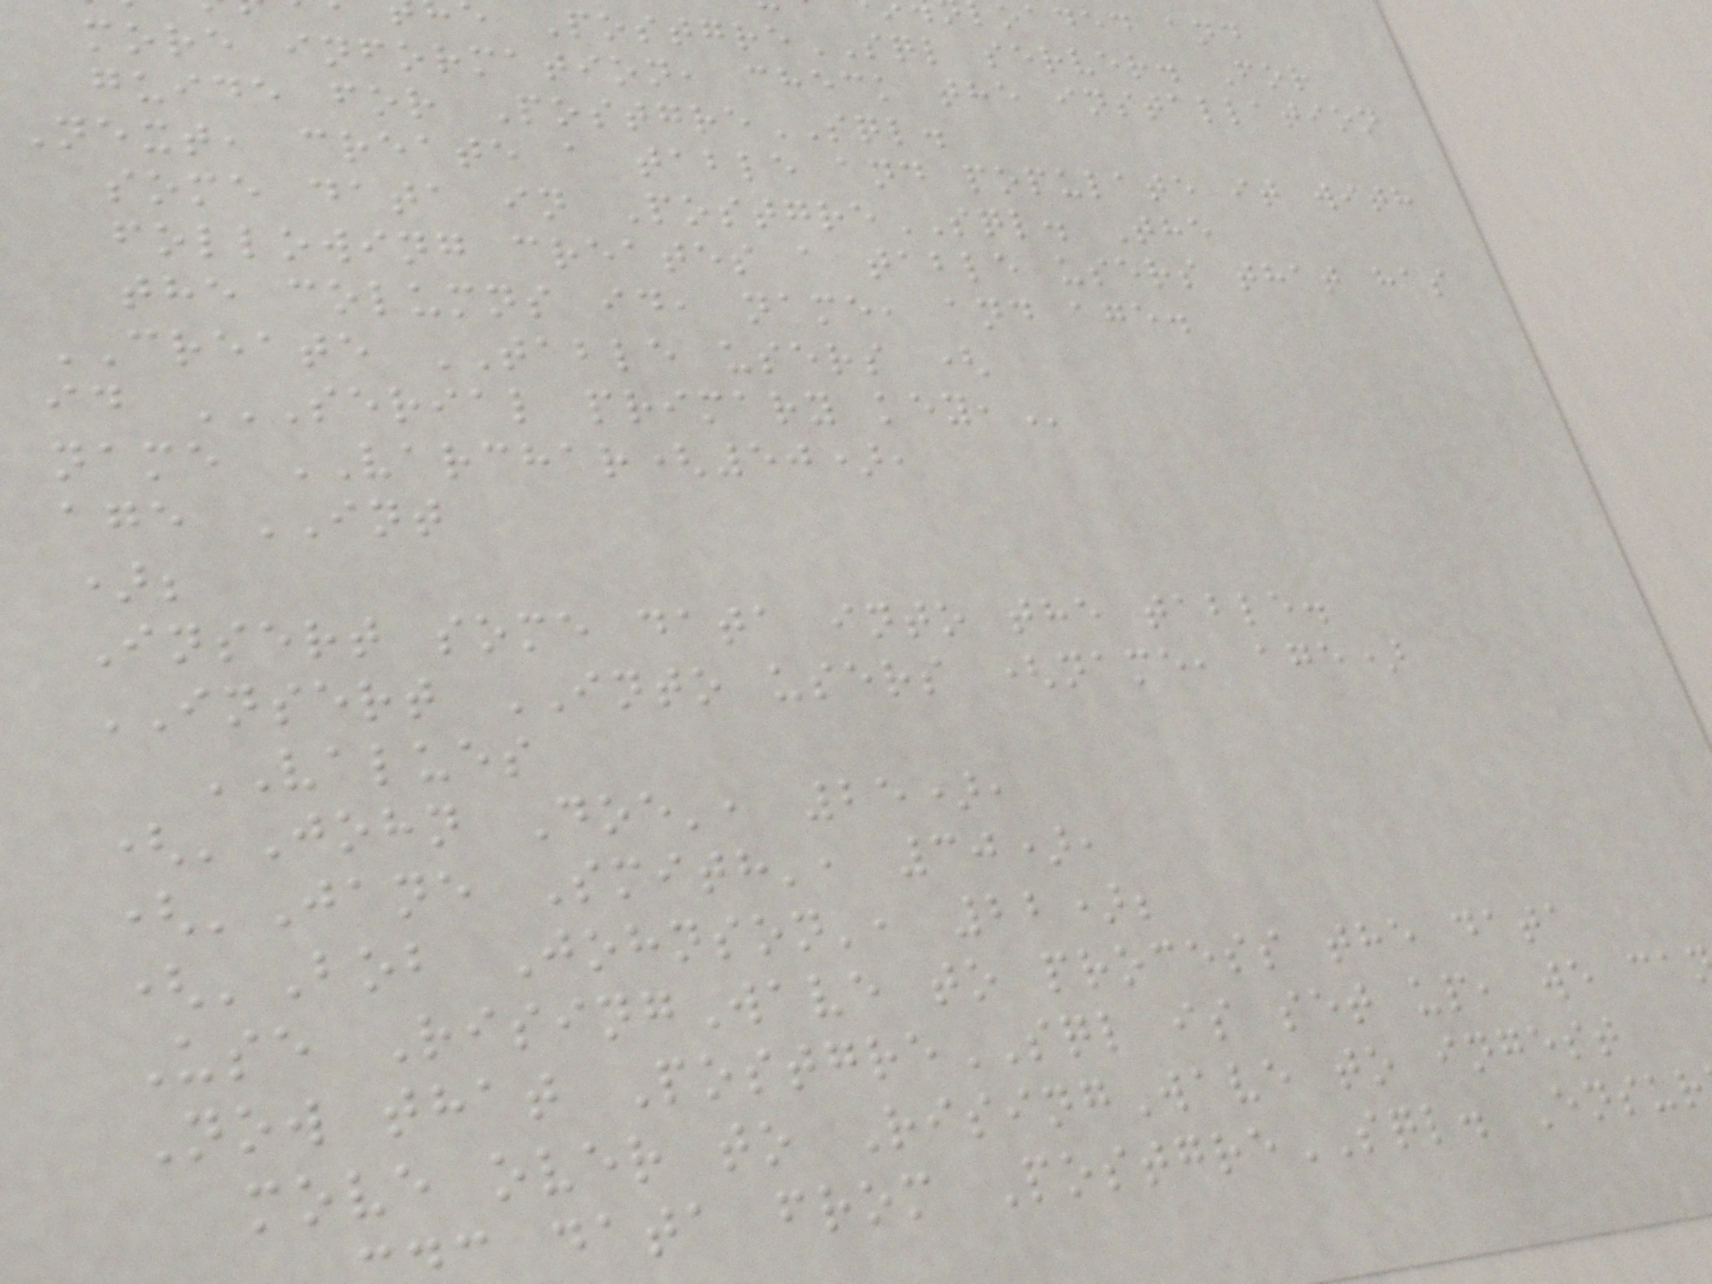PostgreSQL server. For
more information, check the installation
guide for PostgreSQL.
Next, create a table and populate it with
some data in PostgreSQL. The
following creates a table users that has
the columns id, name, and age.
CREATE TABLE users (
id SERIAL PRIMARY KEY,
name VARCHAR(50),
age INT
);
Insert some data into the table.
INSERT INTO users (name, age)
VALUES
('John Doe', 25),
('Jane Smith', 30),
('Bob Johnson', 22);
Use RisingWave to process the data
Now that PostgreSQL is set up, we ca
move over to RisingWave to ingest
data from PostgreSQL. Ensur
